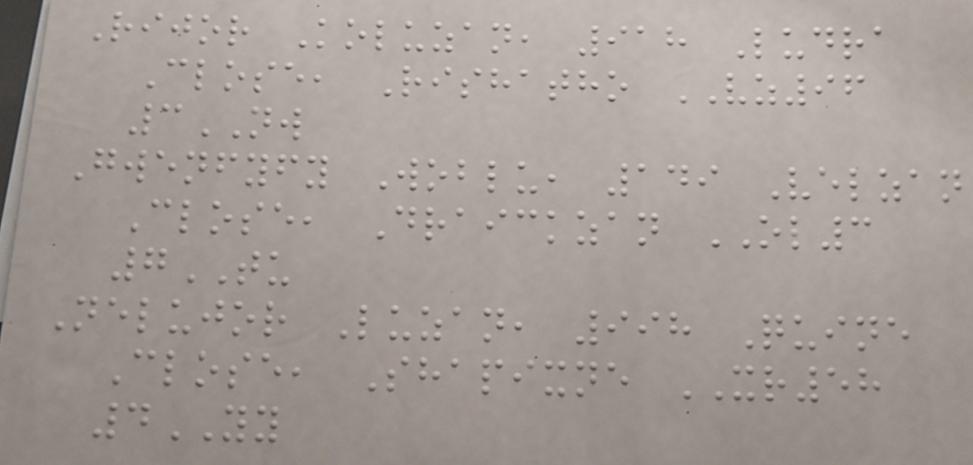Rijor Koluzan, 918 Ludra
Close, Rishatho VZ96
3NW
Gwenfyfy Woblu, 149 Velzan
Close, Draickzan OL3
7TU
Nelujor Luzan, 998 Quine
Close, Shapixne XR58
4YY
